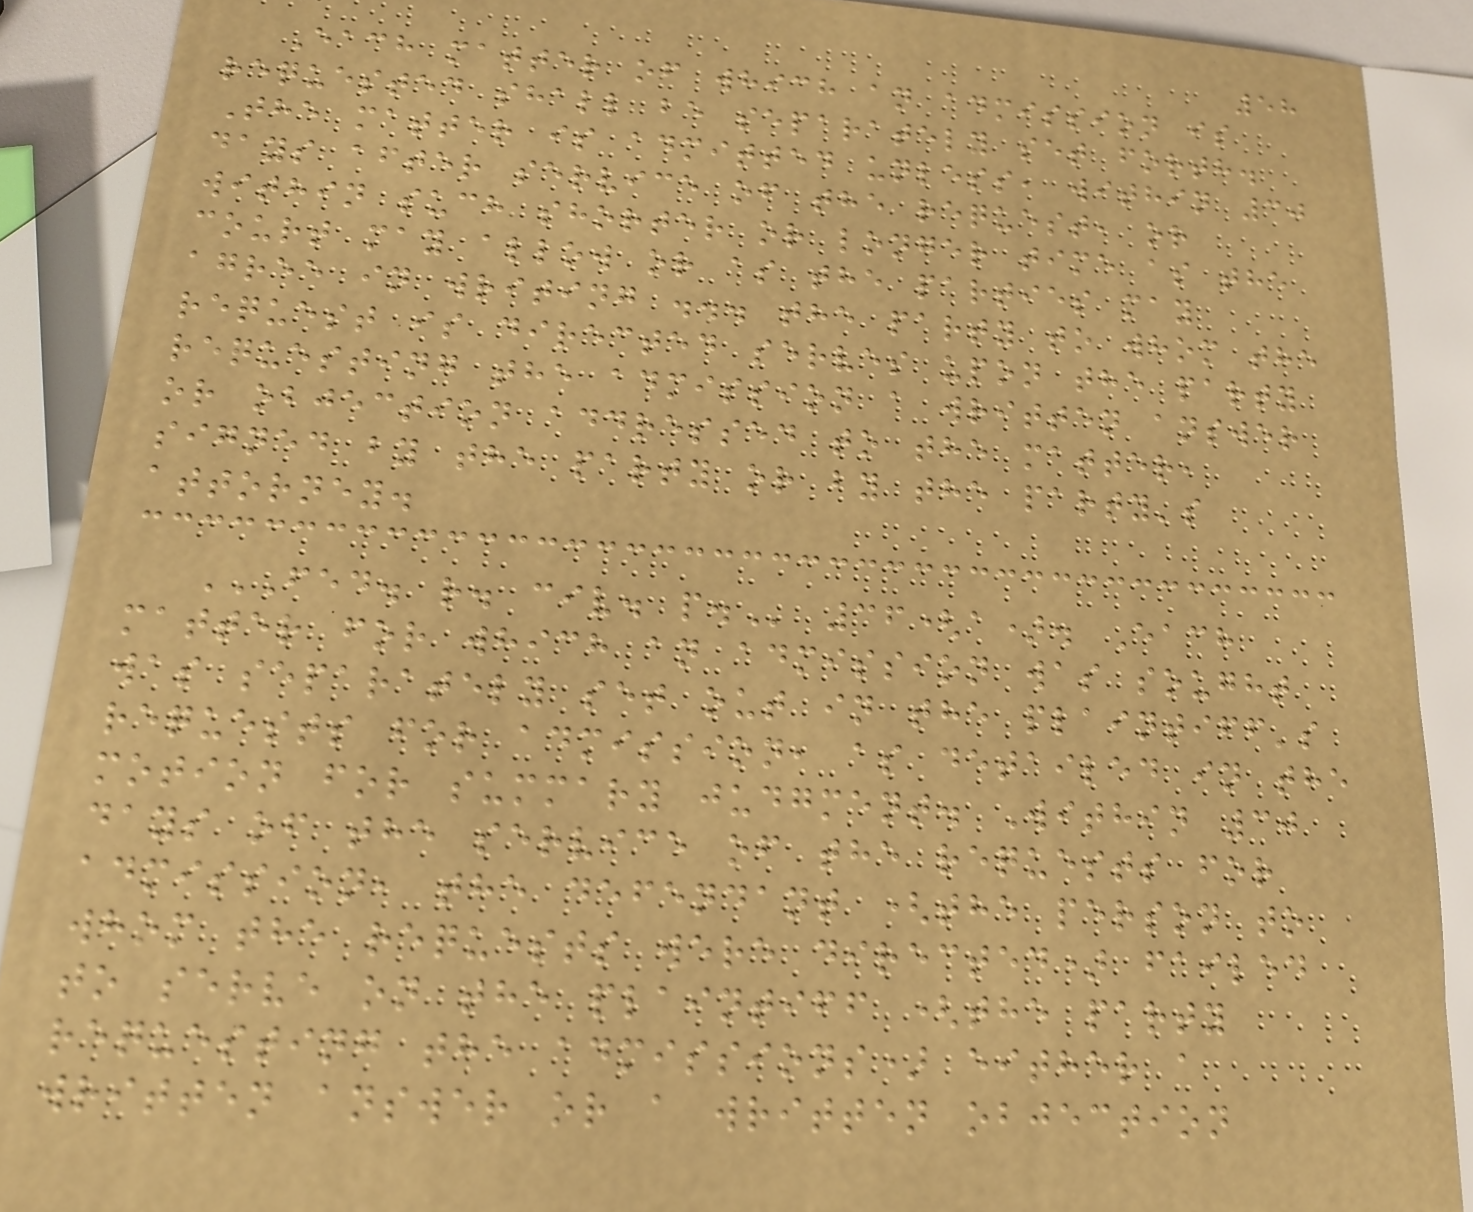58
Each matter of which an admission is
requested shall be separately set forth.
The matter is admitted unless, within 30
days after service of the request, or
within such shorter or longer time as the
court may allow or as the parties may
agree in writing ... the party to whom the
request is directed serves upon the party
requesting the admission a written answer
or objection addressed to the matter,
signed by the party or by the party's
attorney.
FED. R. CIV. P. 36(a). Each
matter for which an admission was sought
was separately set out in the plaintiff's
requests for admission, as detailed in the
motion for summary judgment. Within 30
days of the service of the requests for
admission, the defendant (the person to
whom the requests were directed) failed
to serve on the plaintiff (the party
requesting the admissions) either a
written answer or a written objection
